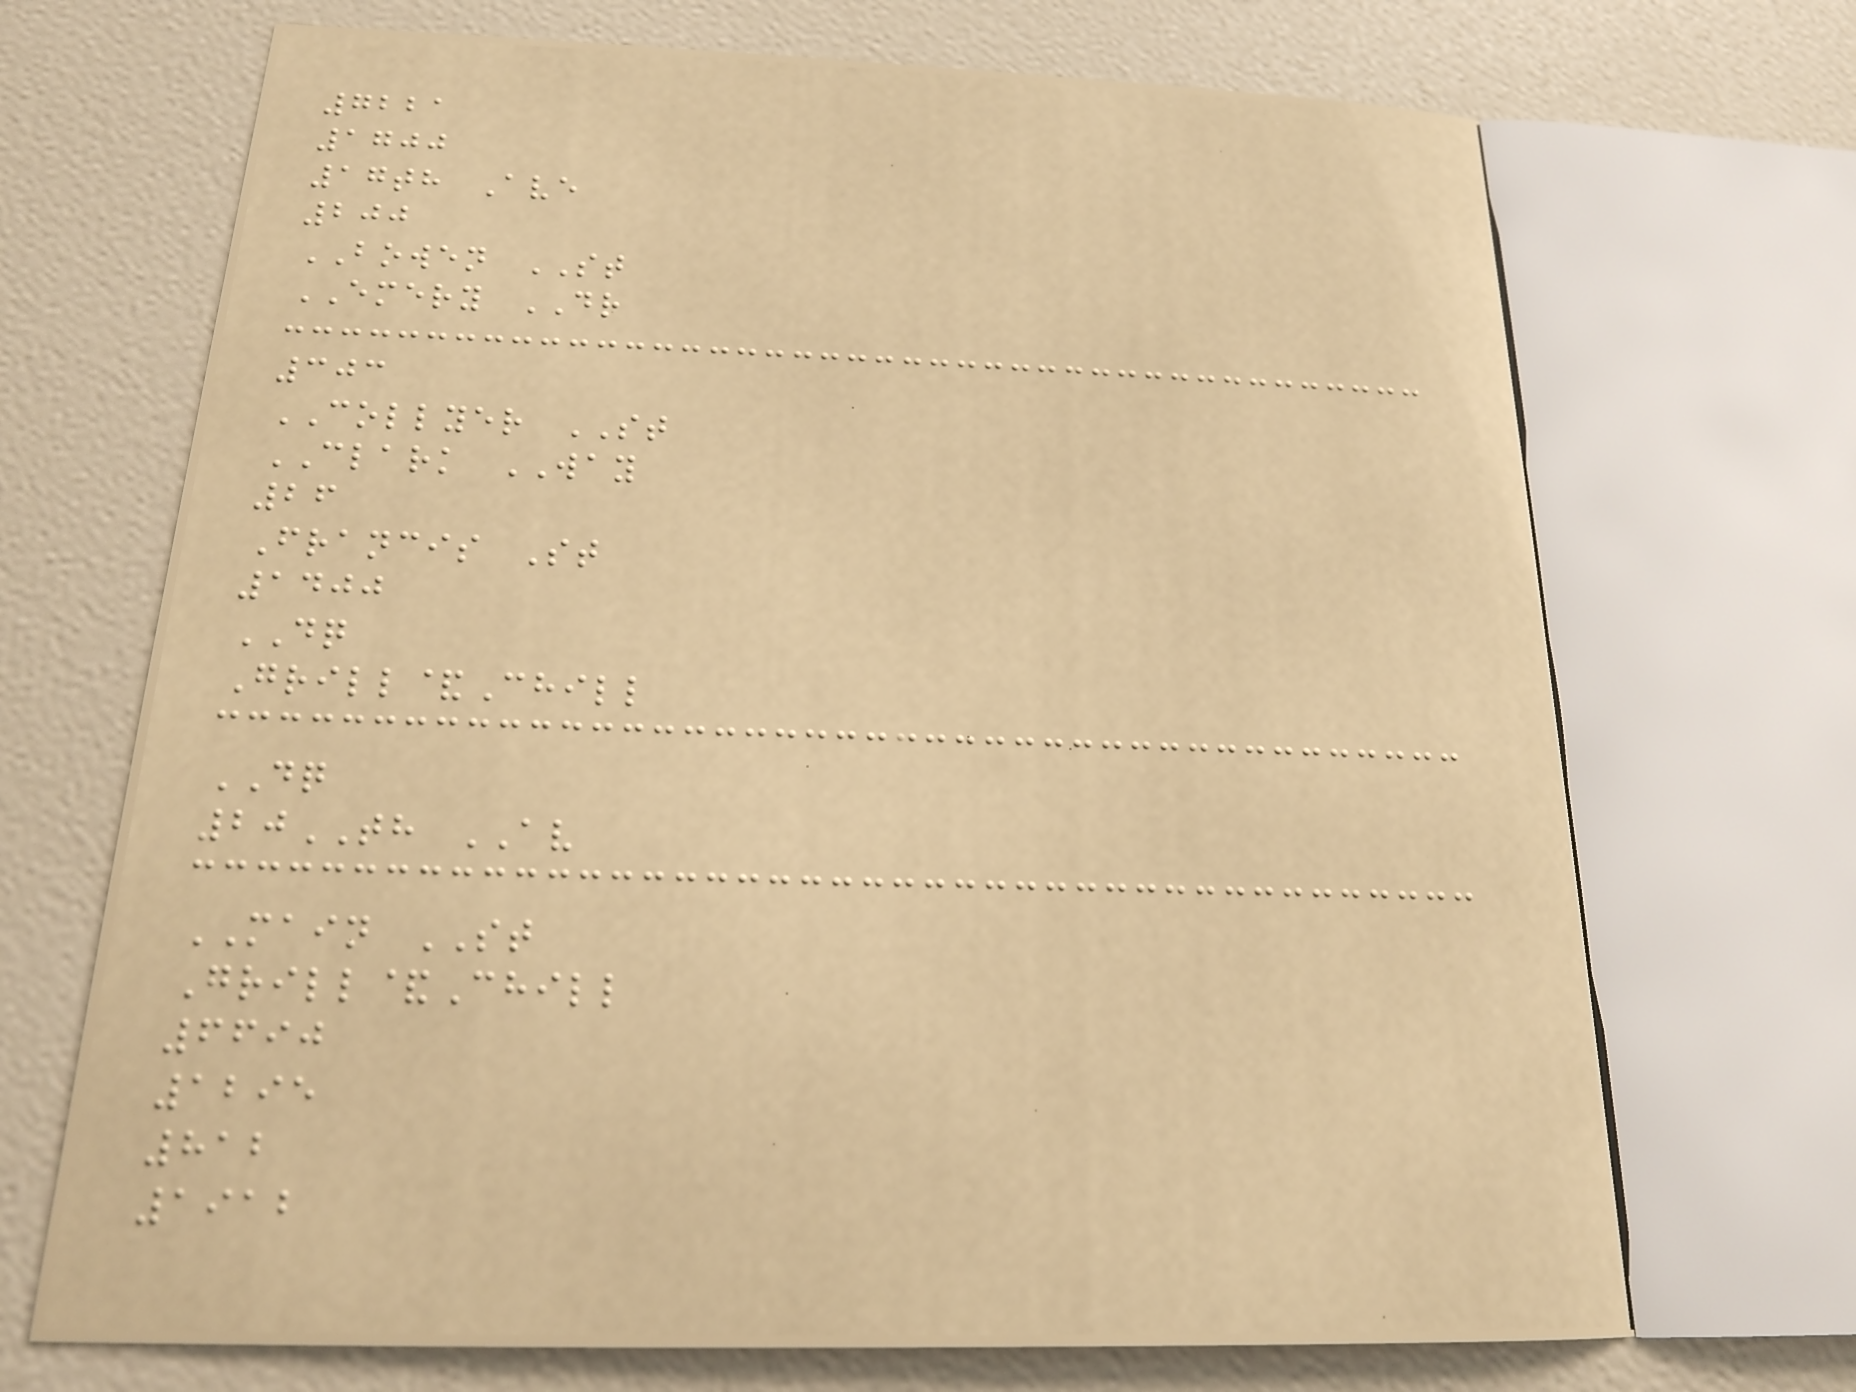7221
1700
17th Ave
200
BOWEN ST
EMERY DR
303
COLLYER ST
CLARK WAY
26
Francis St
1400
DQ
Grill&Chill
DQ
20TH AV
MAIN ST
Grill&Chill
6690
1295
812
1912
